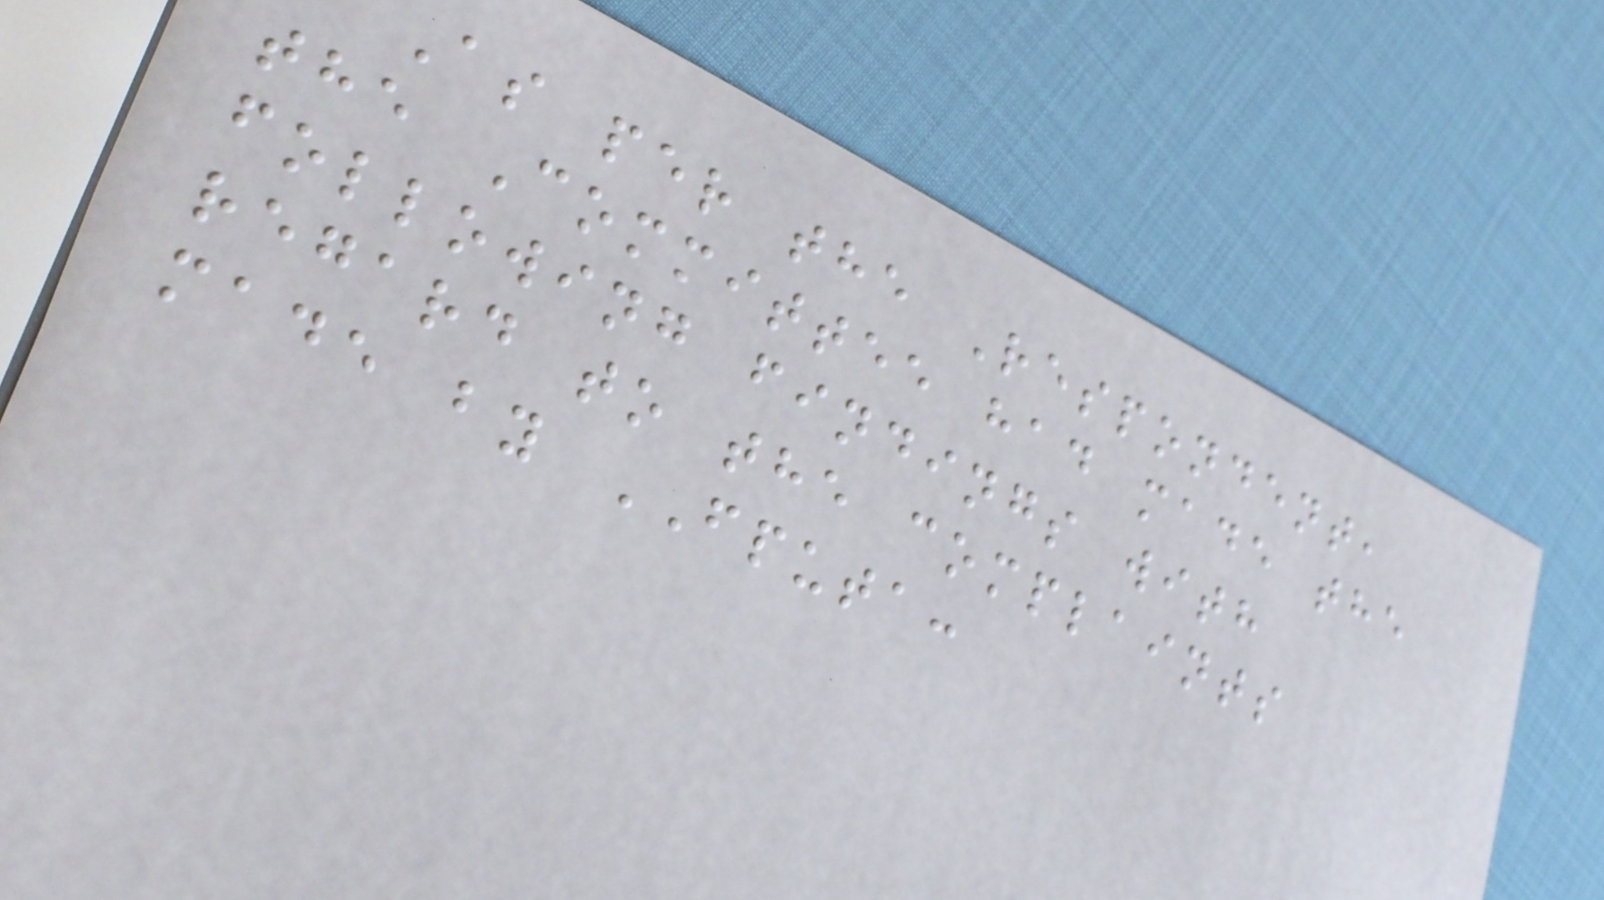As per the Respondent,
the Committee had made the
following findings with
regard to the complaints
made by FPUTA:
